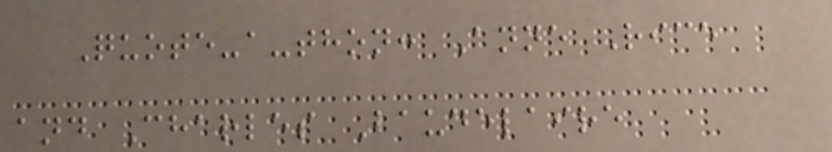Quote-a-thon: Anne Rice
and Charles Baudelaire
